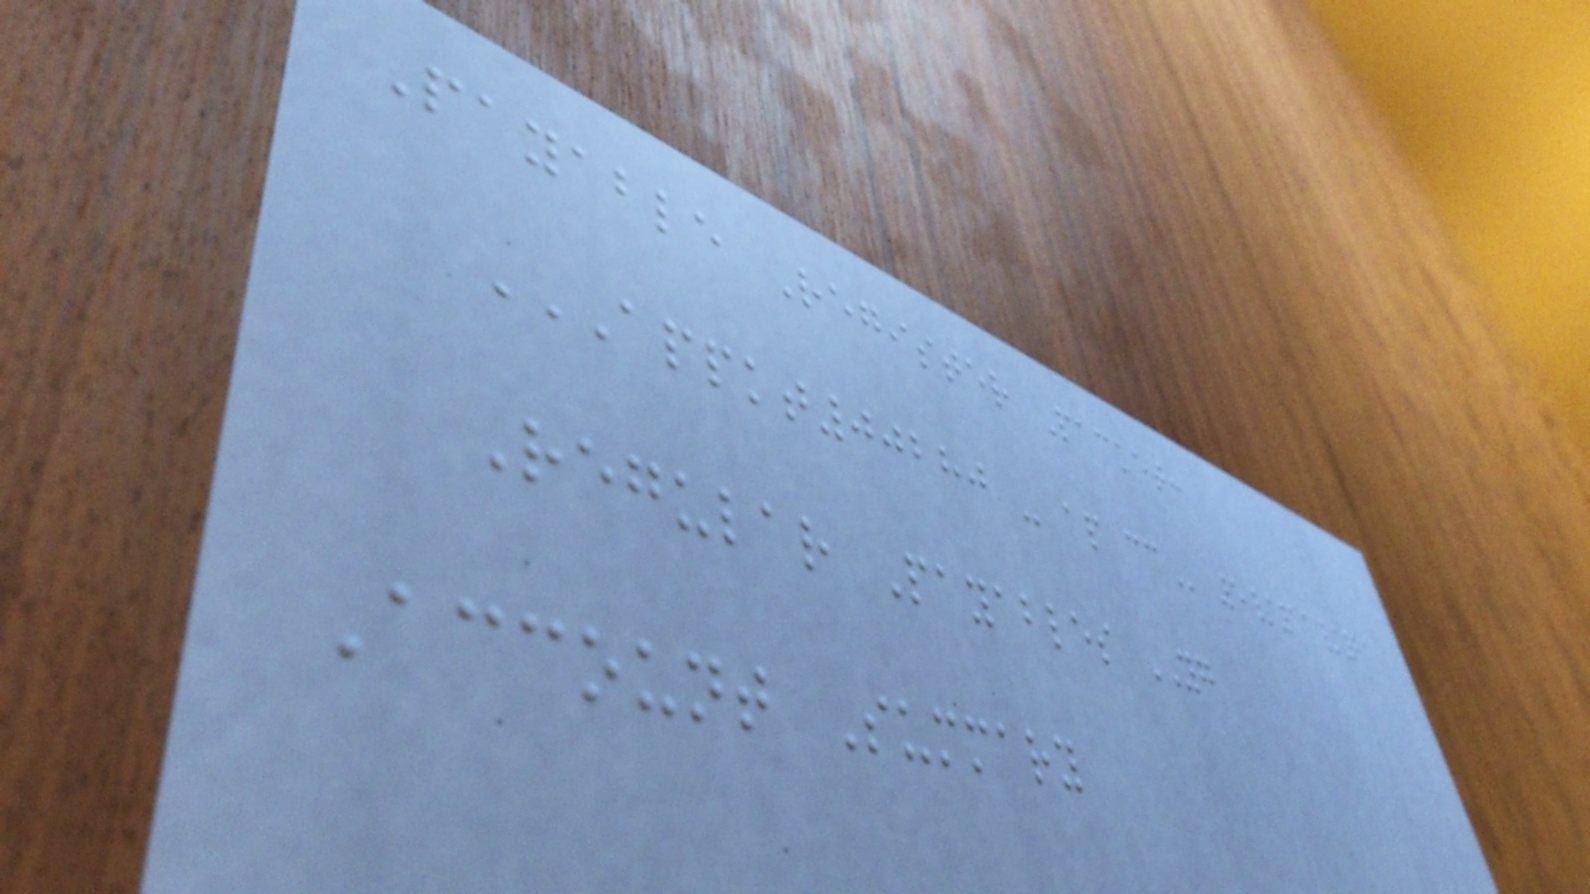Payable Register Packet:
APPKT00280 - AP CC 5/11/21
Regular Payables YG
Account Summary
